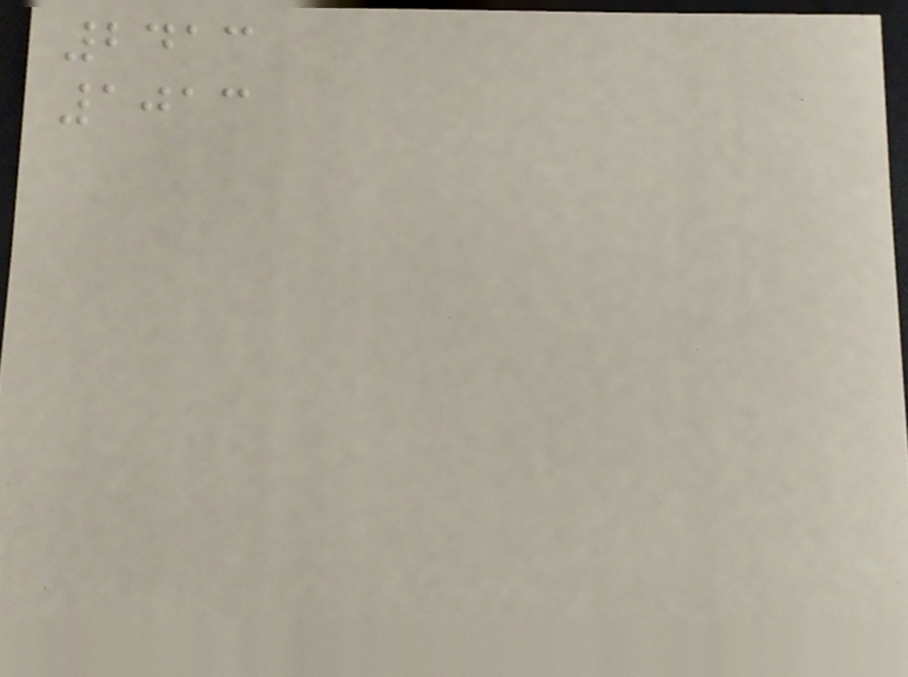2413
1013
